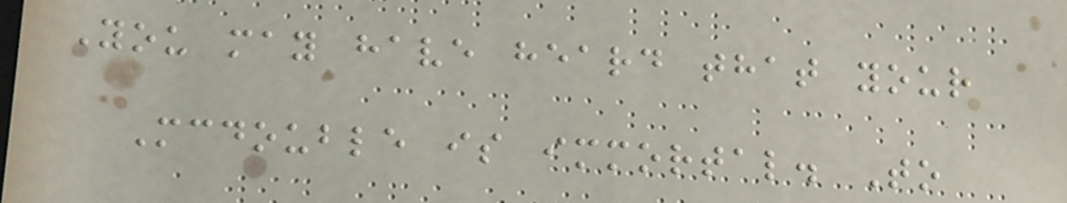You may have heard that your
Mcdouble is immortal. To
